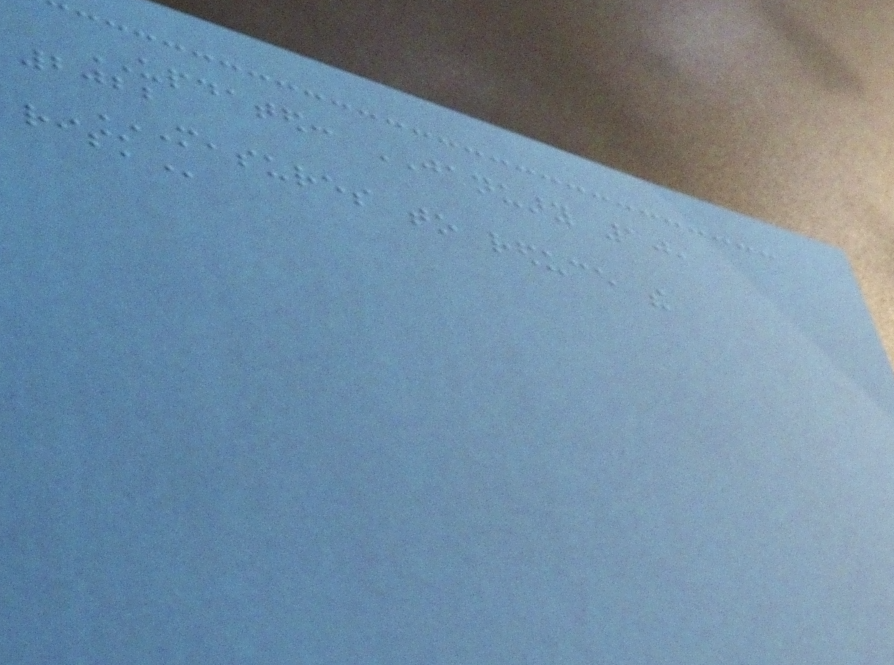UPDATED: JANUARY 10,
2022
MEASURES TO REDUCE THE
RISK
